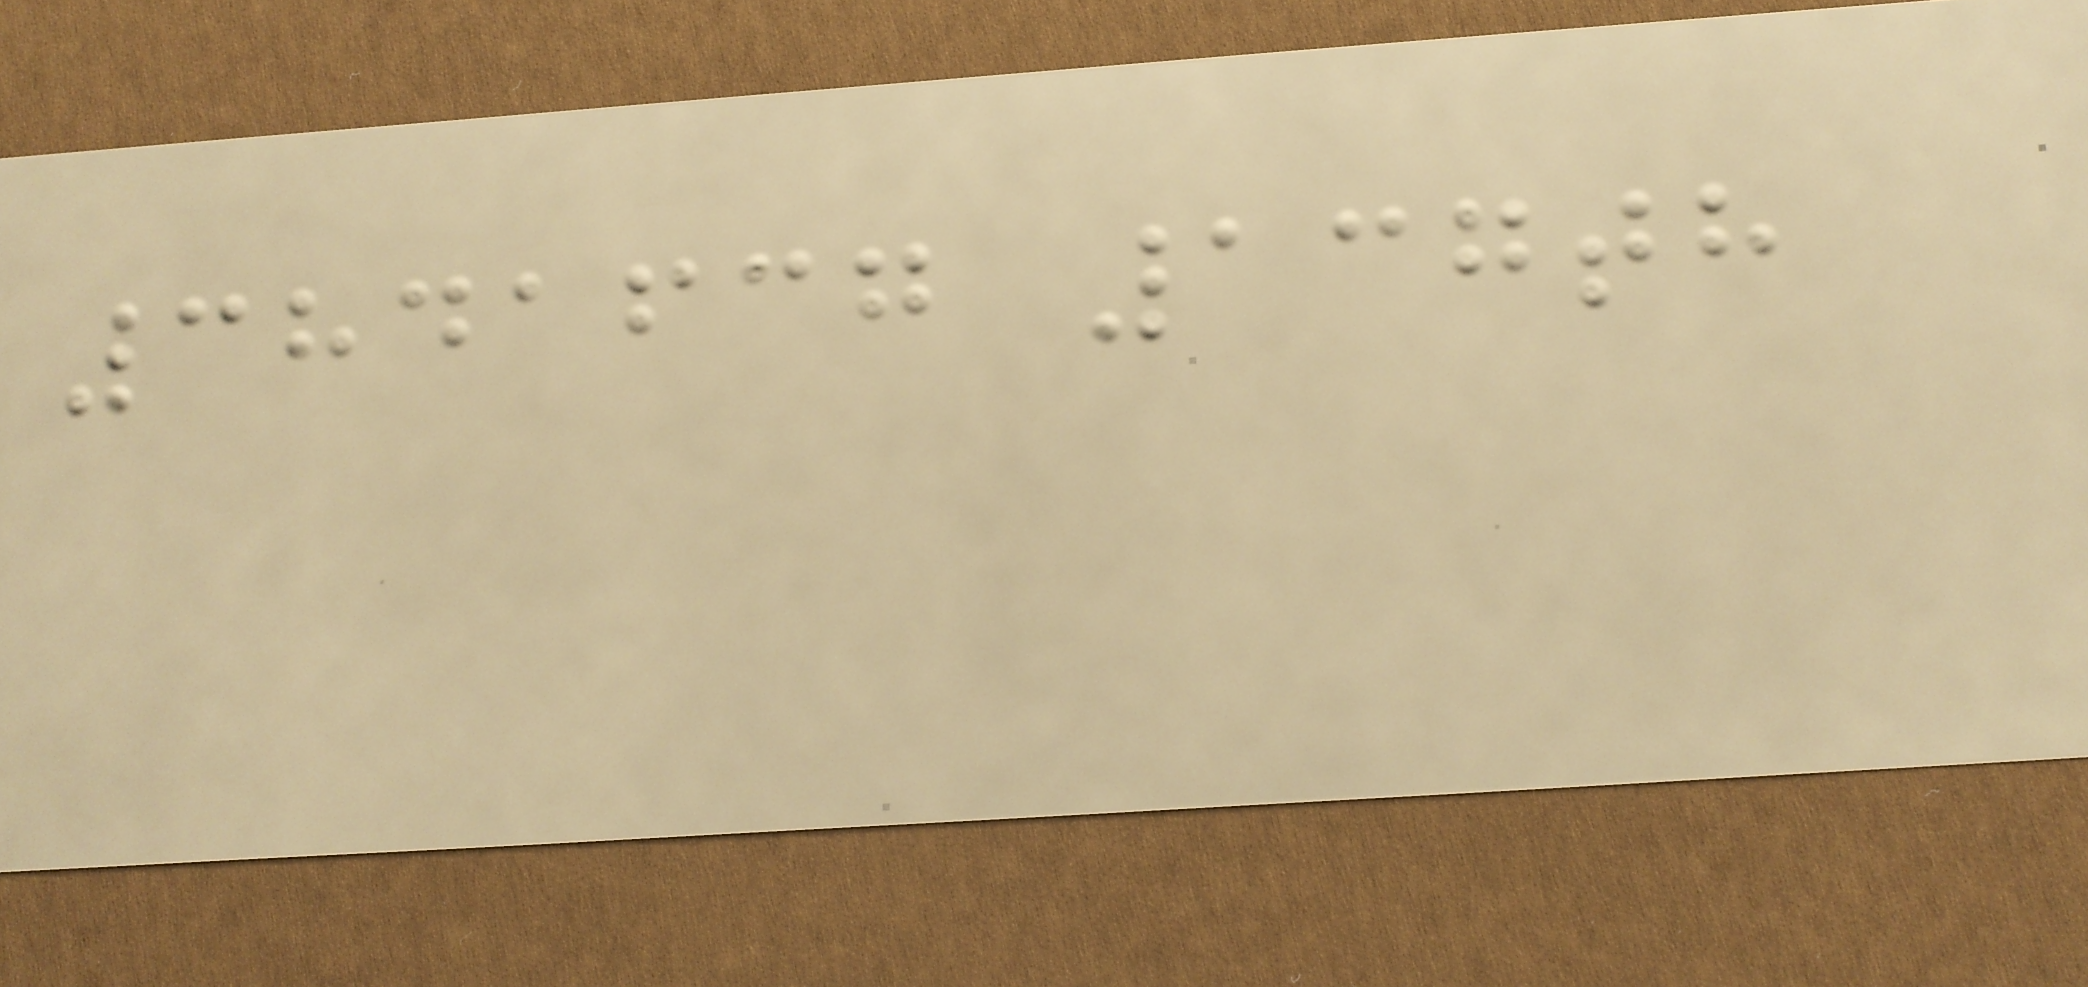3841637 137th
